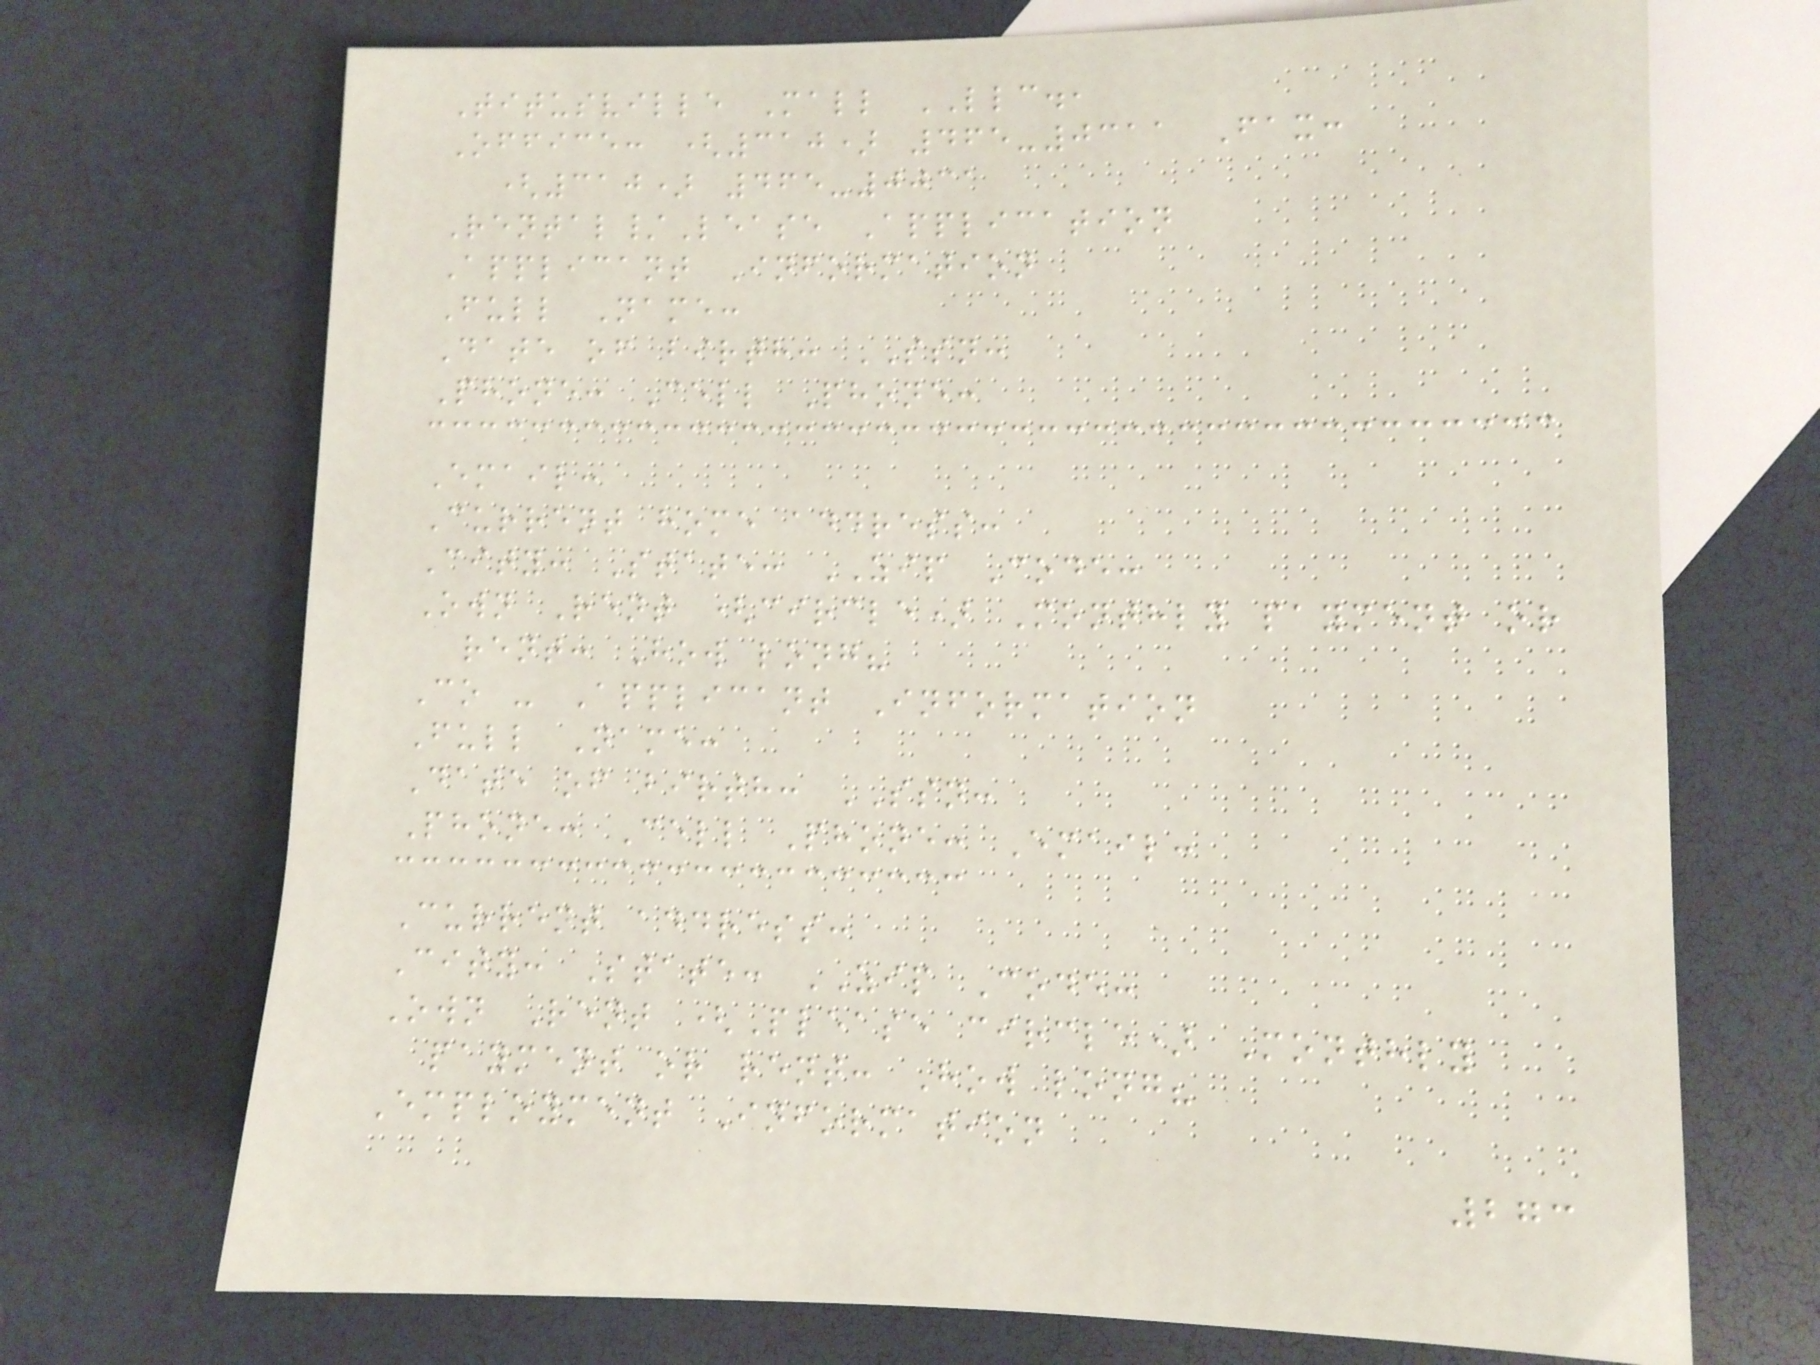Titusville Mall LLC.,
Office: (310) 465-0311 Fax:
(310) 465-0031
Rental/Lease Application
Applicant Information
Full Name:
Date of birth: SSN:
Phone: Cell Phone:
Email:
Current home address:
City: State: ZIP Code:
Own Rent (circle) Monthly payment or
rent: How long?
Co - Applicant Information
Full Name:
Date of birth: SSN:
Phone: Cell Phone: Email:
Current address:
City: State: ZIP Code:
Own Rent (Please circle) Monthly
payment or rent: How long?
Employment Information
273
